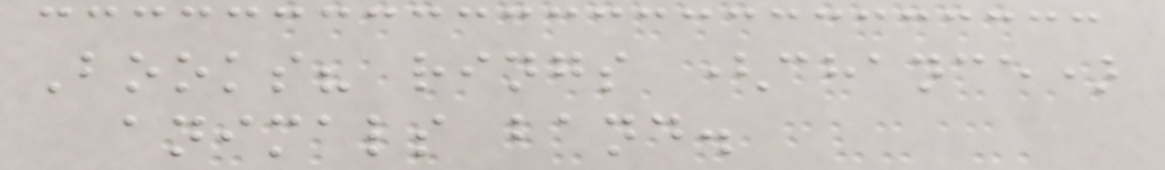Books? rings (chance)
animals band.
